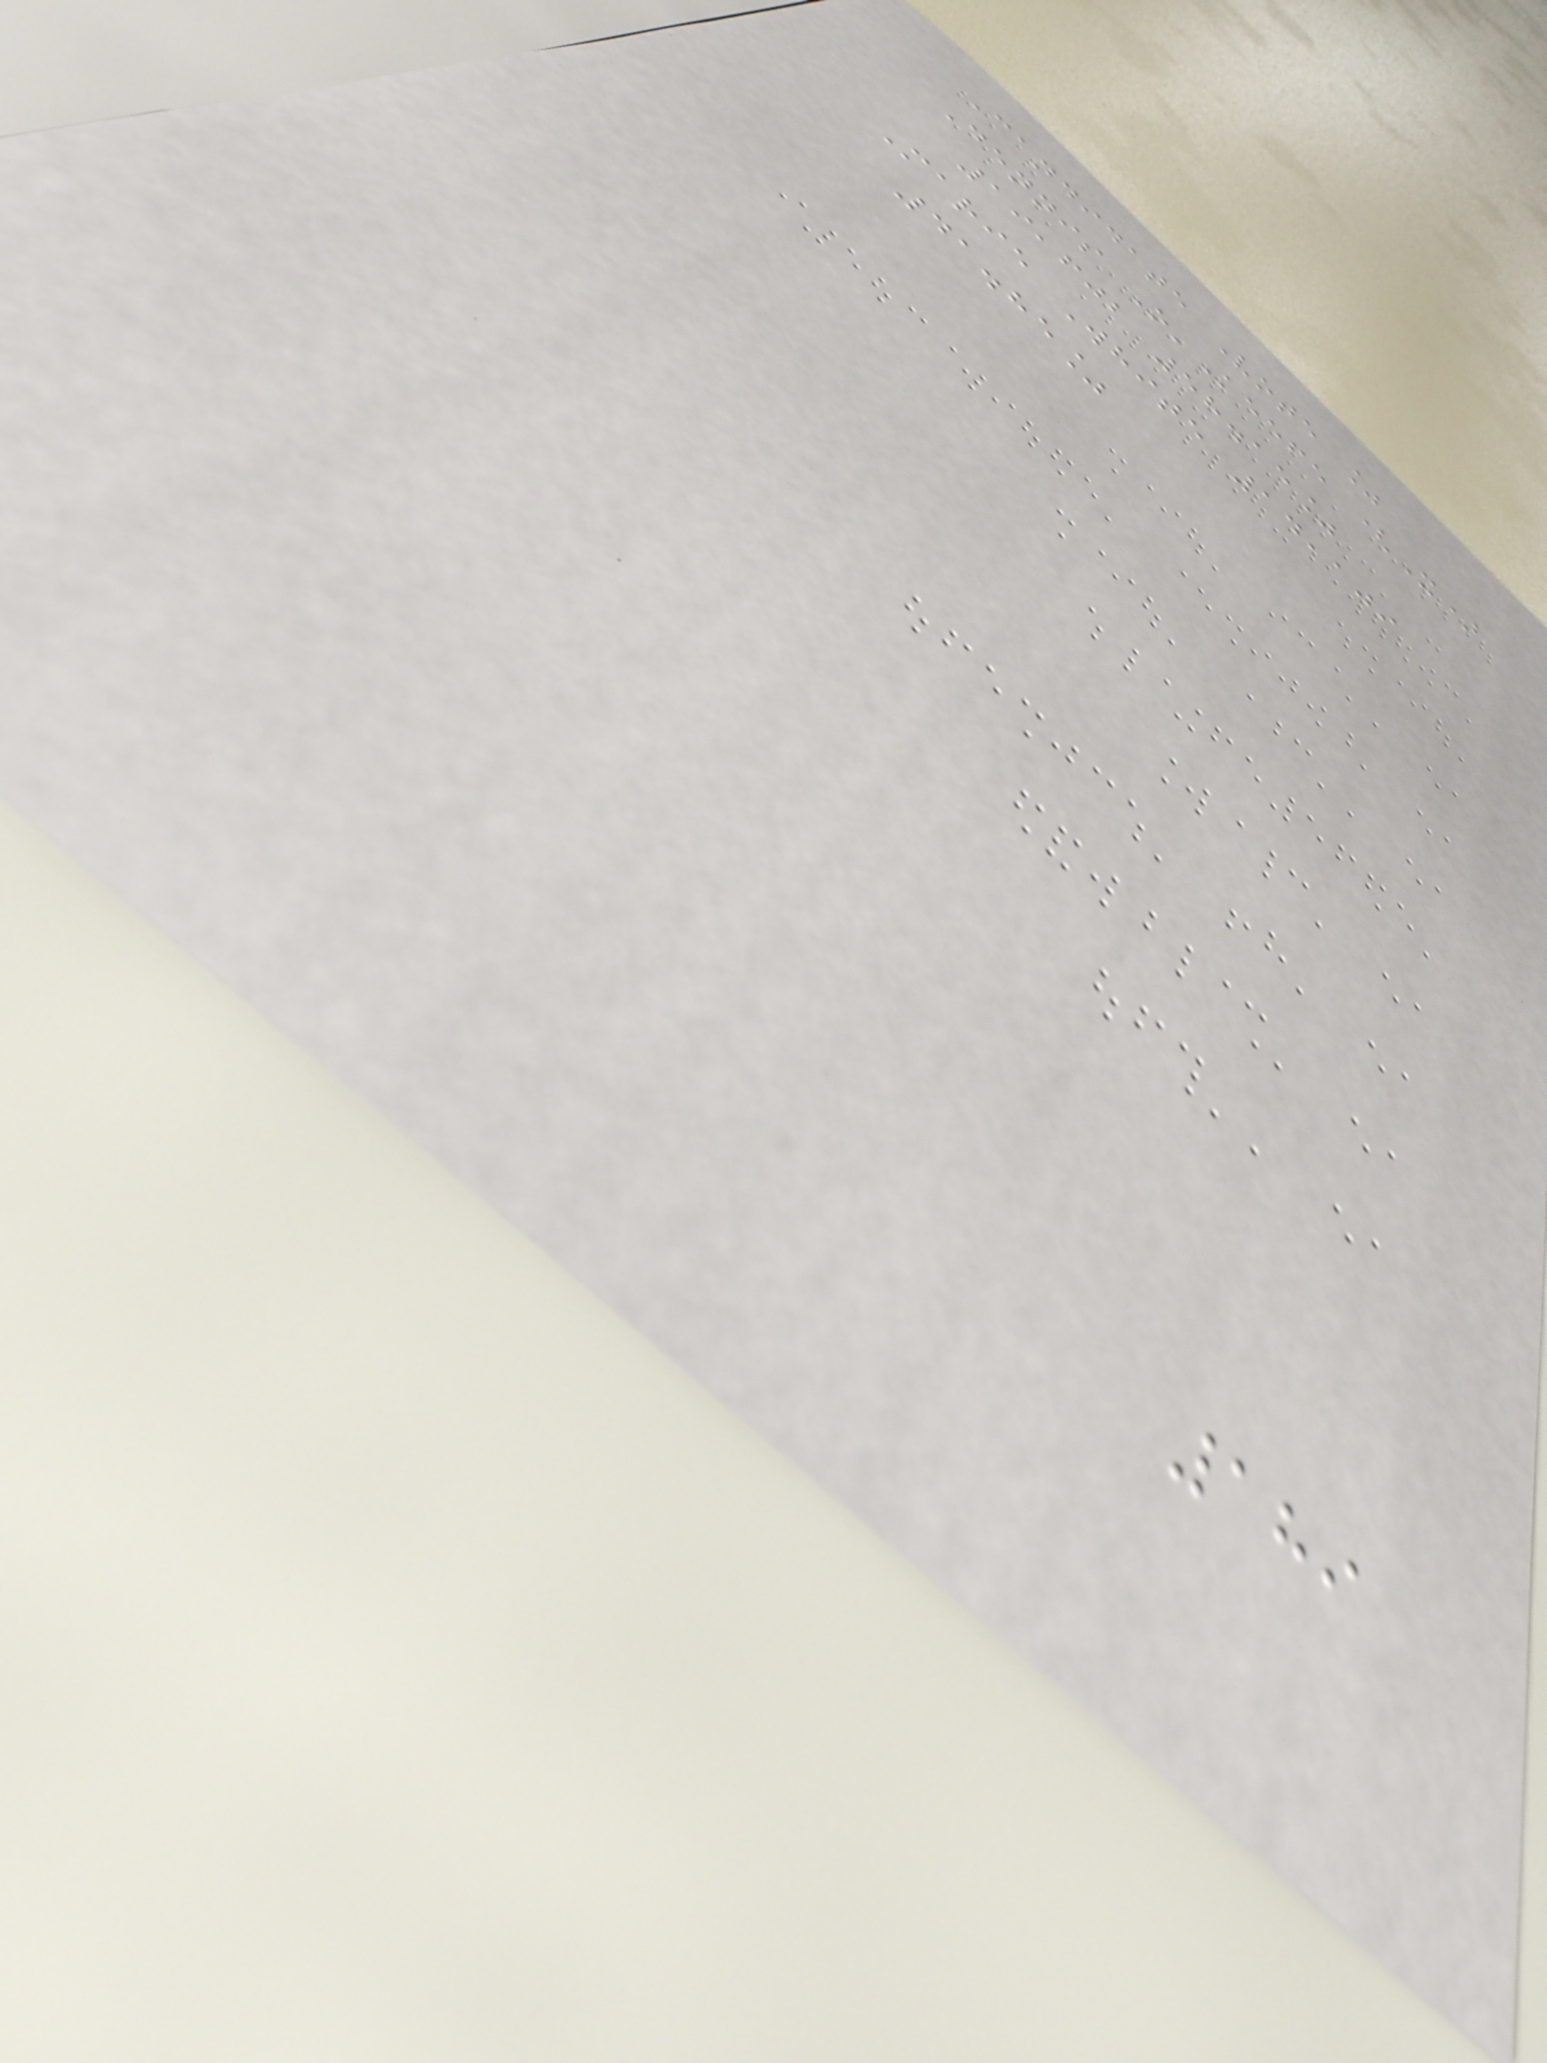Candidate Vote %
Dennis O'Keefe (X)
19,602 58.15%
Marie White 14,109
41.85%
189
